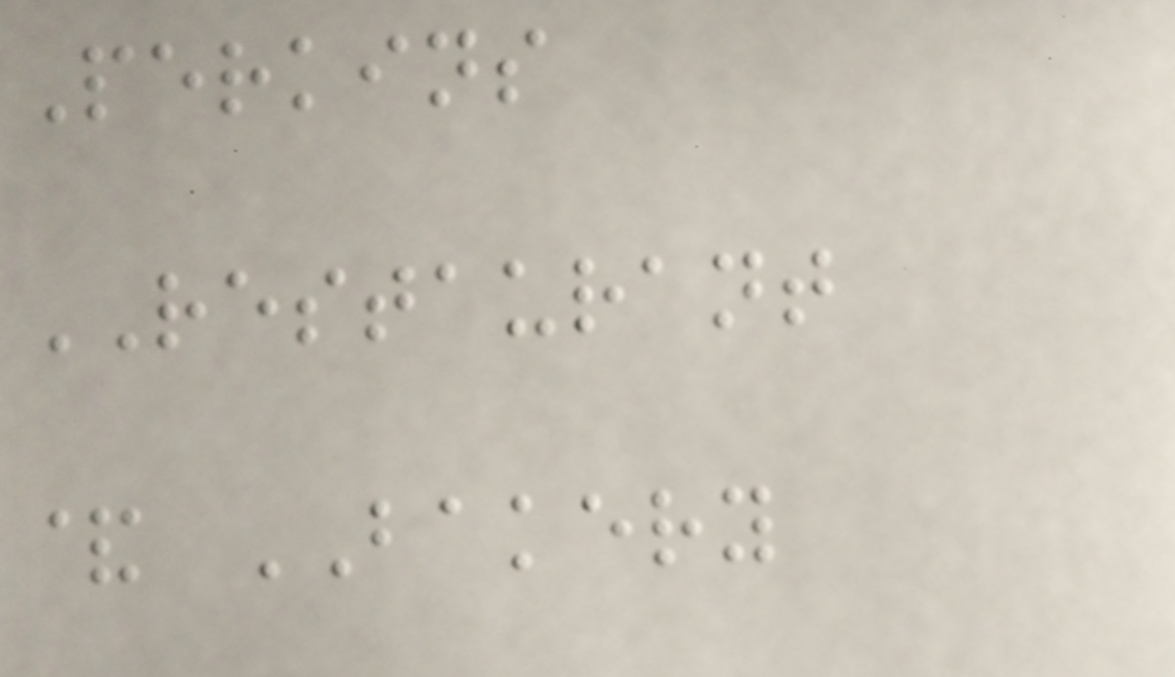Perkins
RESTAURANT
& BAKERY
